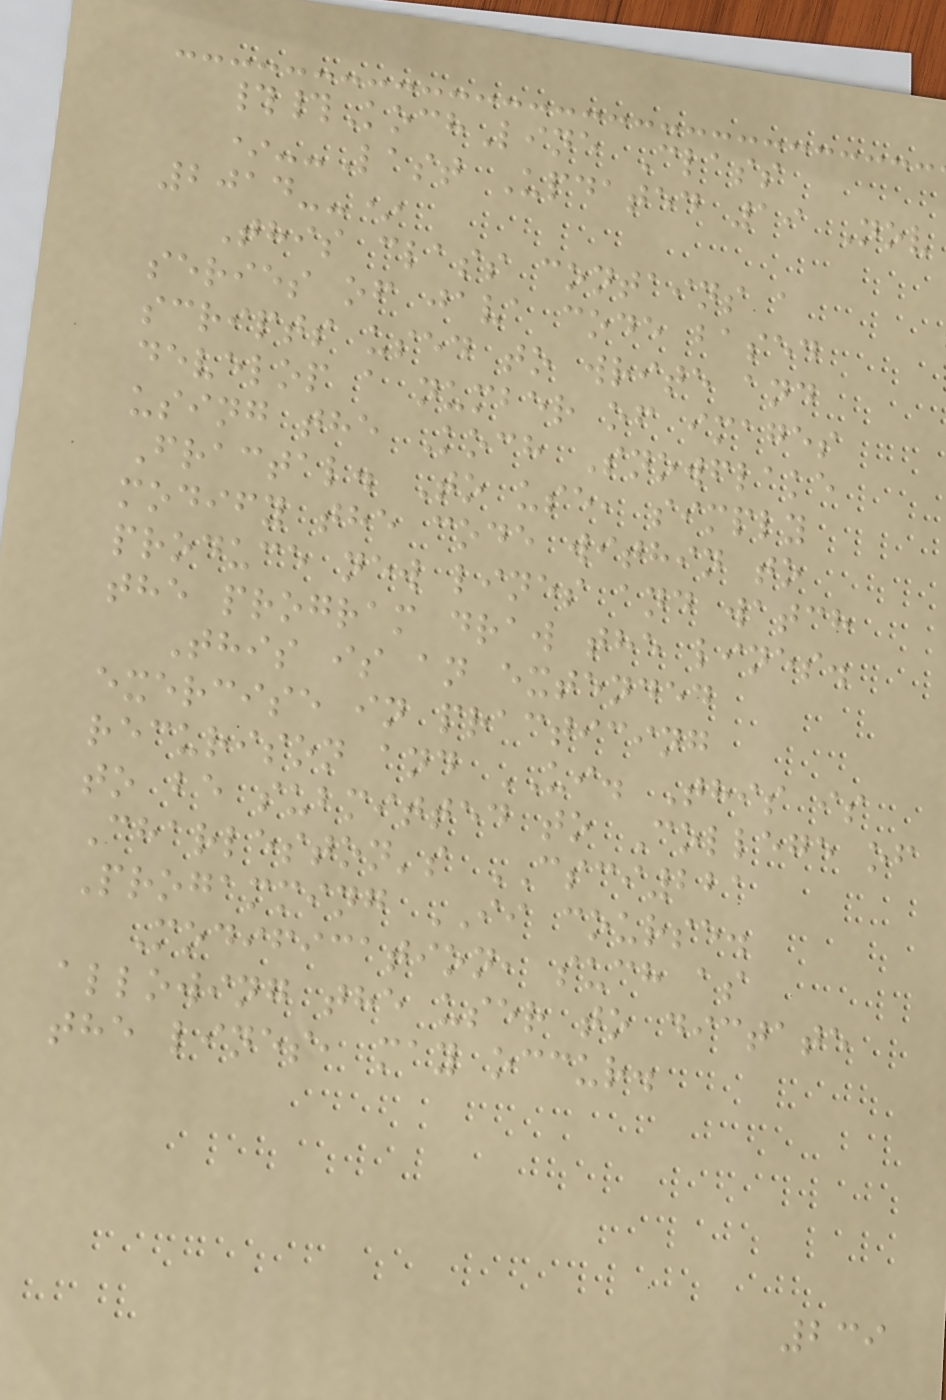##KochLine Class
*--Last Updated 19 Nov
2014--*
This class contains a
series of java code based
scripts used to write and
develop a number of images
using the Koch Snowflake
Fractal. To use, simply
modify the code within to
produce new lines and watch
the program draw the lines.
This is an extended
exercise in practicing
recurison and UI. This is
to be submitted to College of
Charleston's CSCI221
Progamming II course.
Modification, such as
allowing the user to dictate
the lines, may occur.
239
